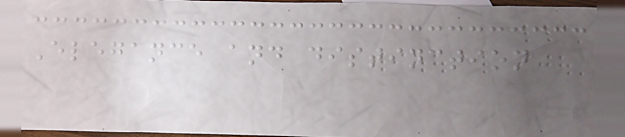Elegance and distinction
